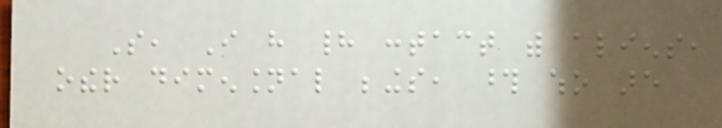So, I have had contact with aliens,
other dimensional beings, those who are
